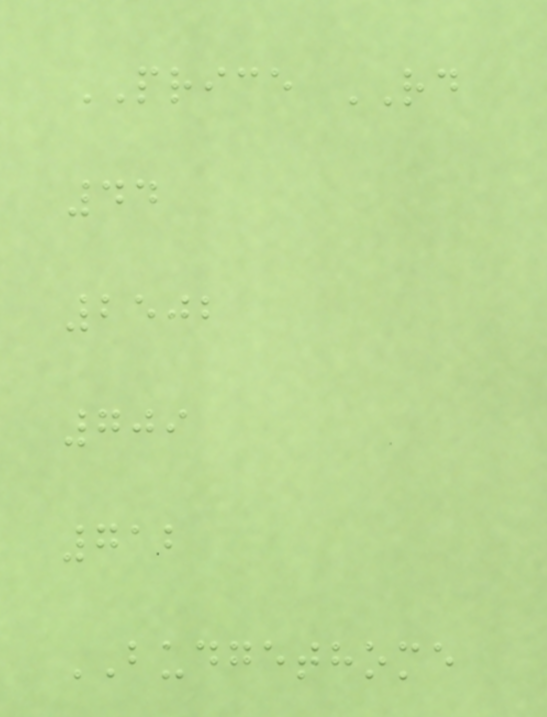PRICE RD
44
2502
709
712
BUDGETHOME
